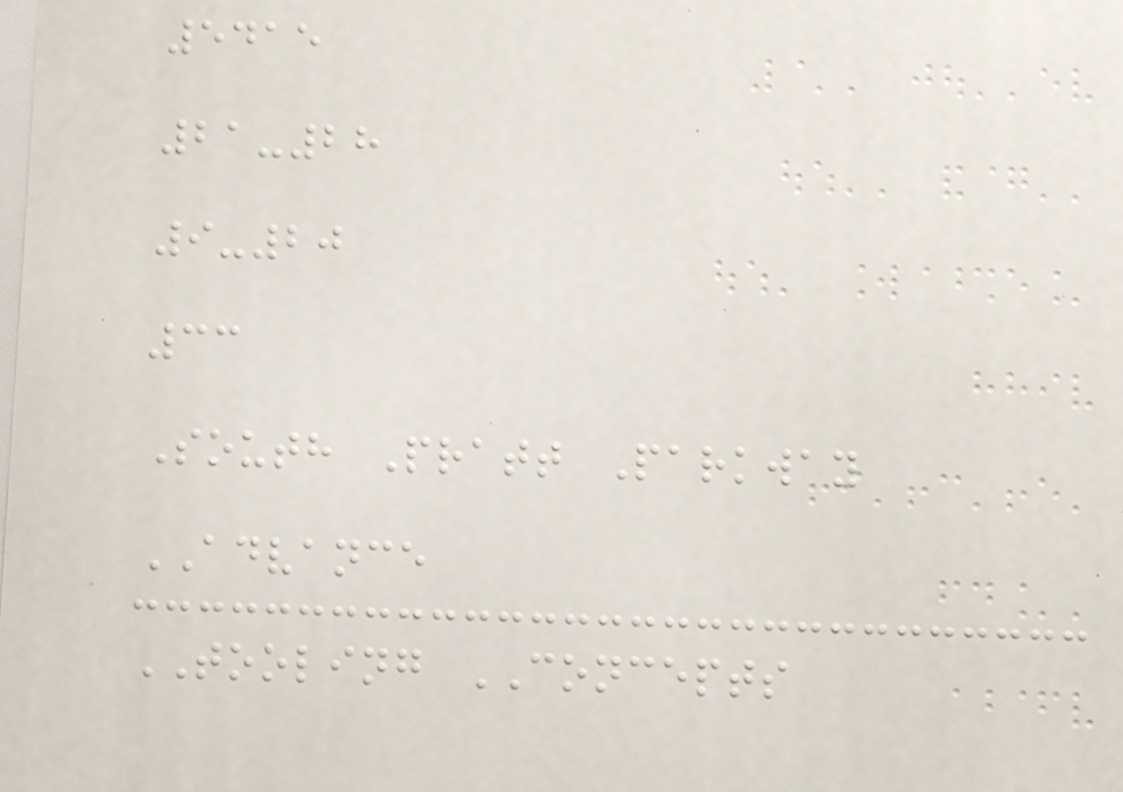5415
21-28
9-20
33
South Pratt Parkway
ADVANCE
TOOLING CONCEPTS
